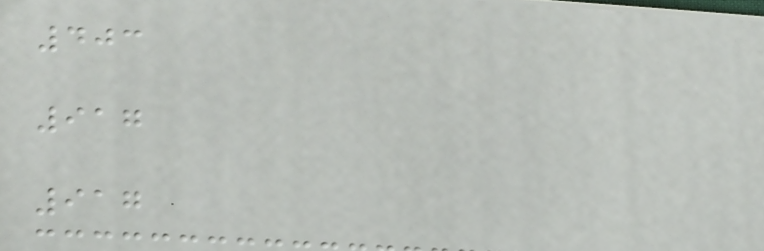403
917
917
